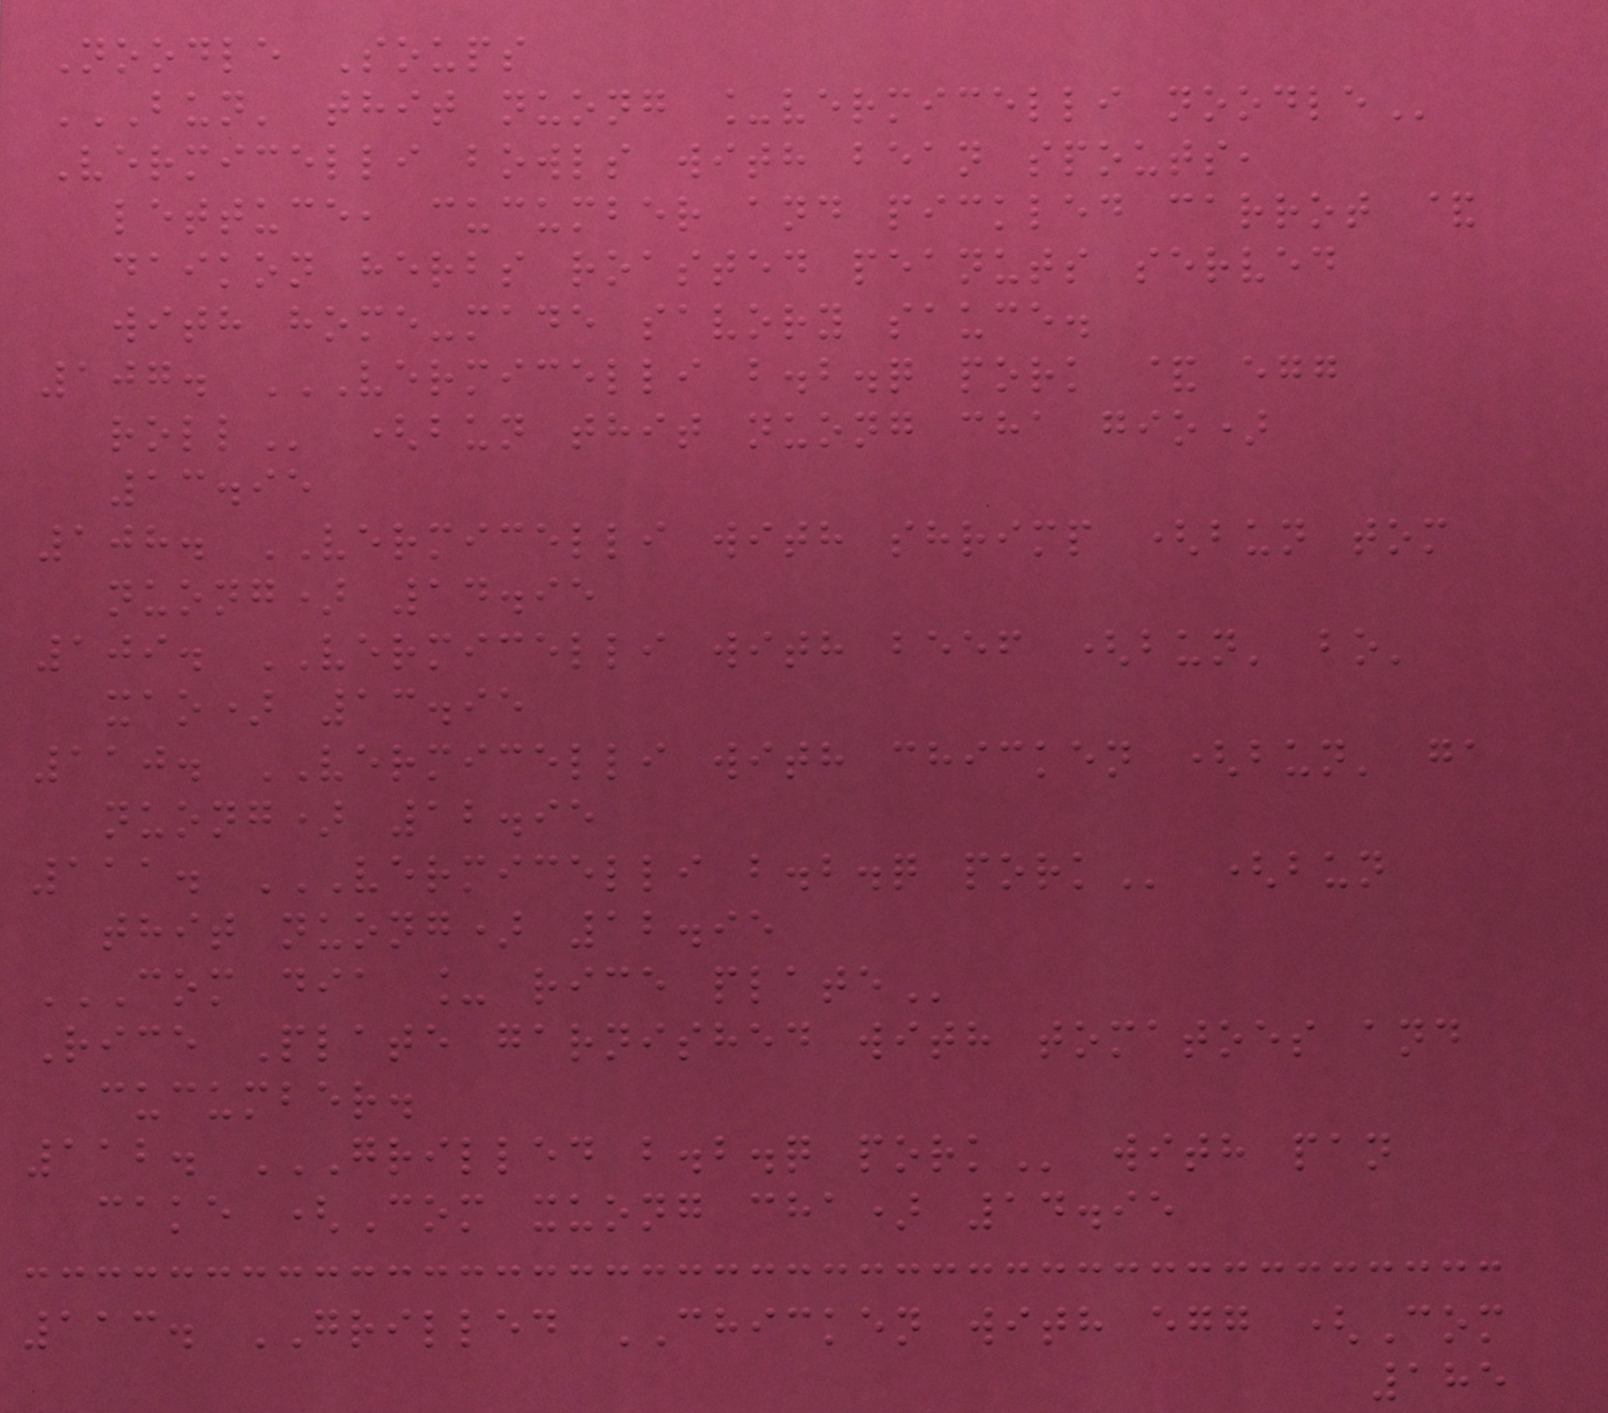Noodle Soups
BUN' THIT NUONG _VERMICELLI NOODLE
Vermicelli bowls with bean spouts,
lettuce, cucumber and pickled carrot &
daikon herbs roasted peanuts served
with home-made savory sauce.
107. VERMICELLI B.B.Q PORK & EGG
ROLL (bun thit nuong cha gio)
13.95
108. VERMICELLI with shrimp (bun tom
nuong) 14.95
109. VERMICELLI with beef (bun' bo'
xao) 13.95
110. VERMICELLI with chicken (bun' ga
nuong) 12.95
111. VERMICELLI B.B.Q PORK (bun
thit nuong) 12.95
COM DIA _ RICE PLATE
Rice Plate garnished with tomatoes and
cucumber.
112. GRILLED B.B.Q PORK with pan
cake (Com xuong cha) 14.95
113. GRILLED CHICKEN with egg (Com
185
